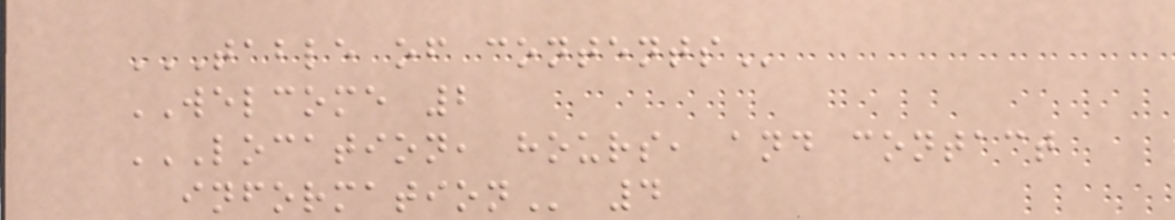TABLE OF CONTENTS
WELCOME 2
LOCATION, HOURS, AND CONTACT
INFORMATION 4
